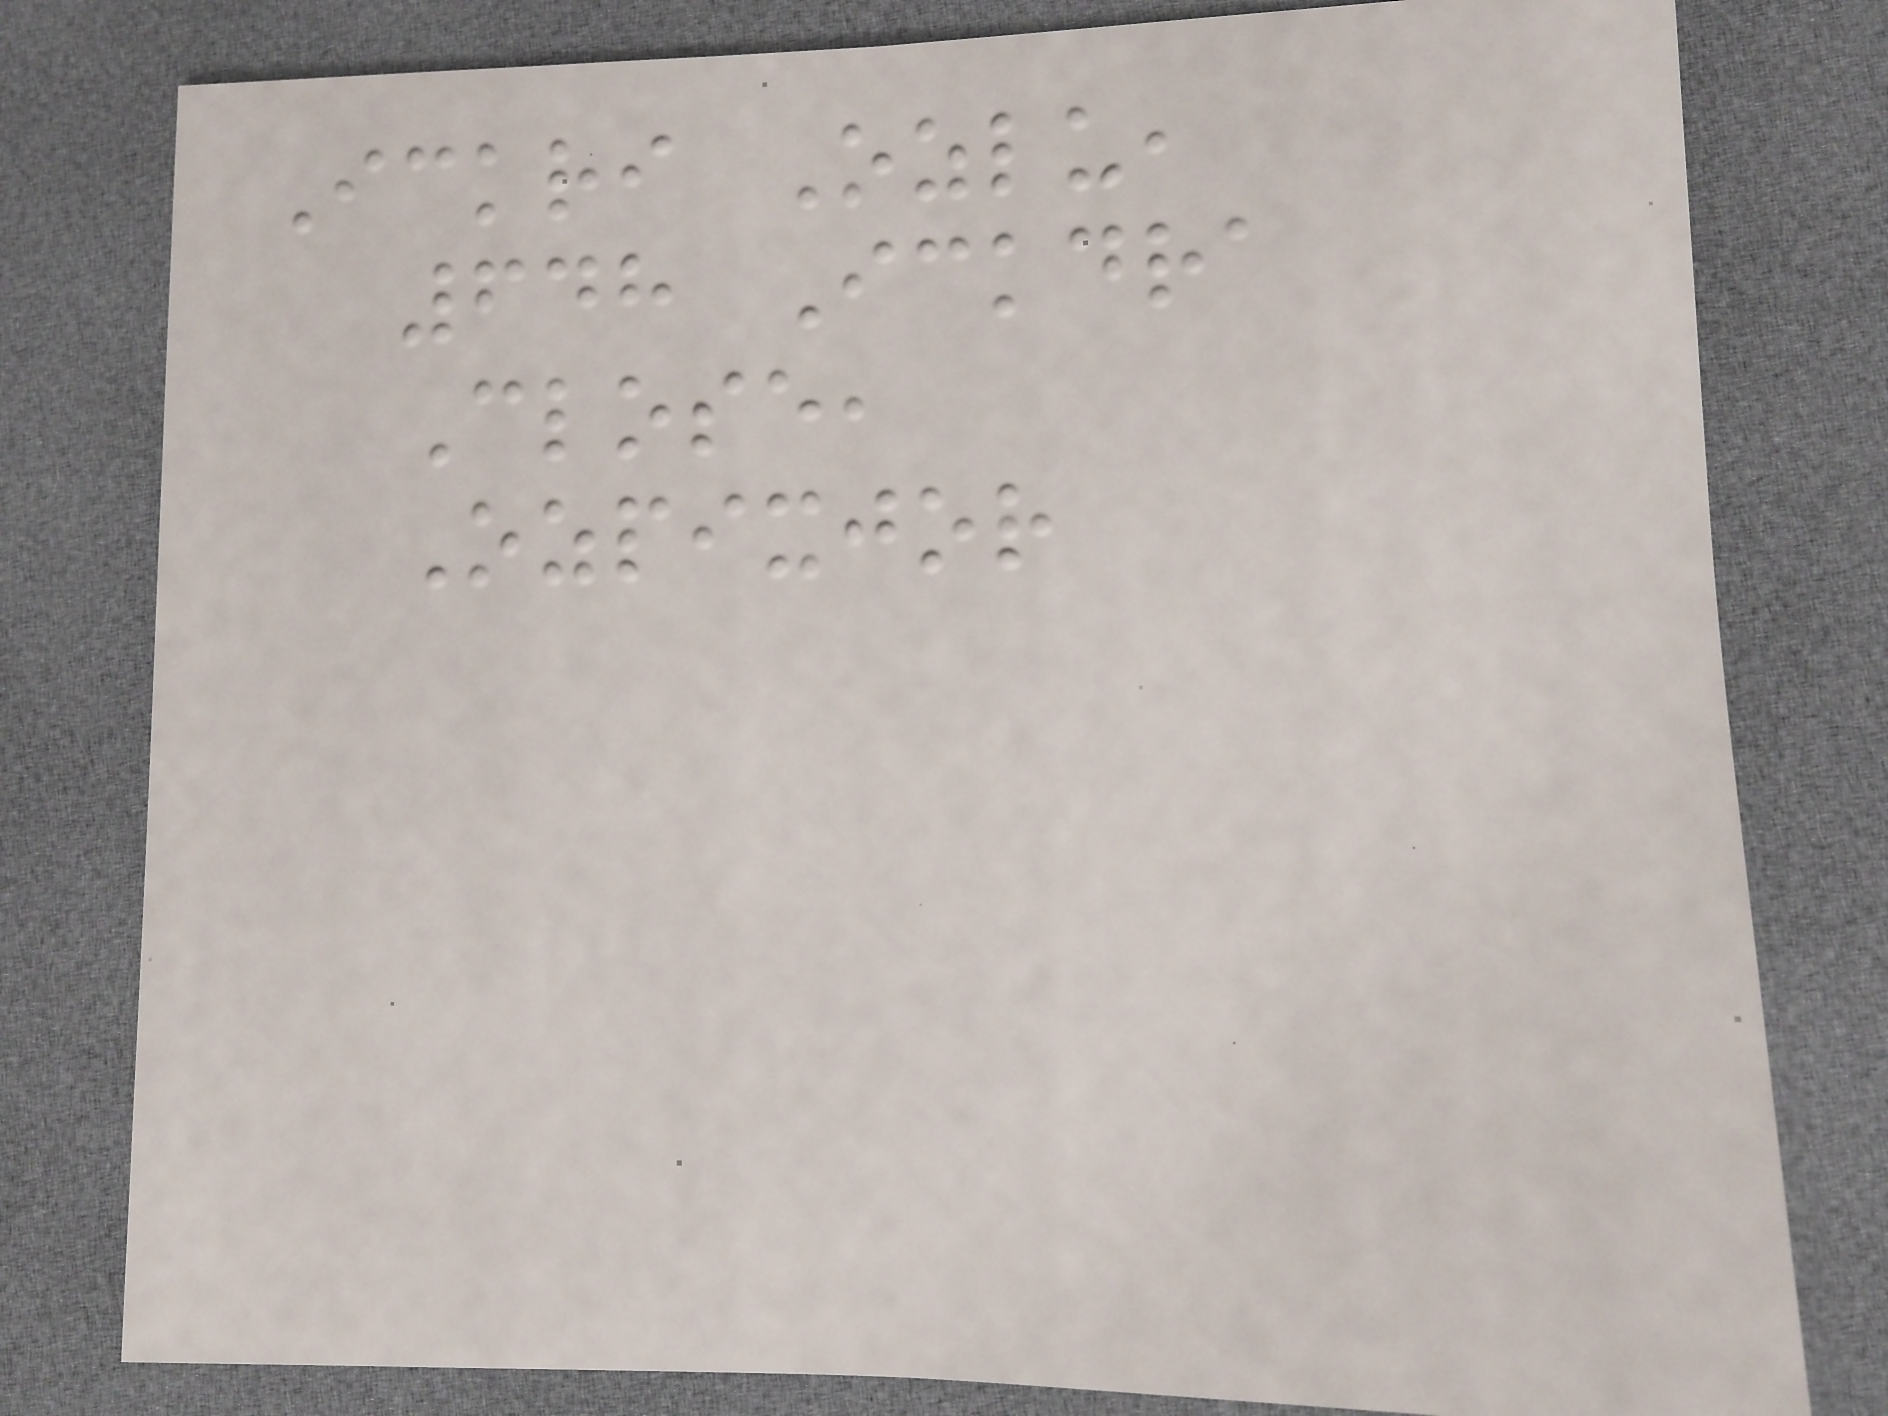Ickri Ozlu,
648 Ickdra
Close,
Ozpixjor
